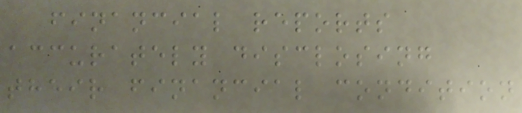financial reports
accurately disclosing
their financial condition
